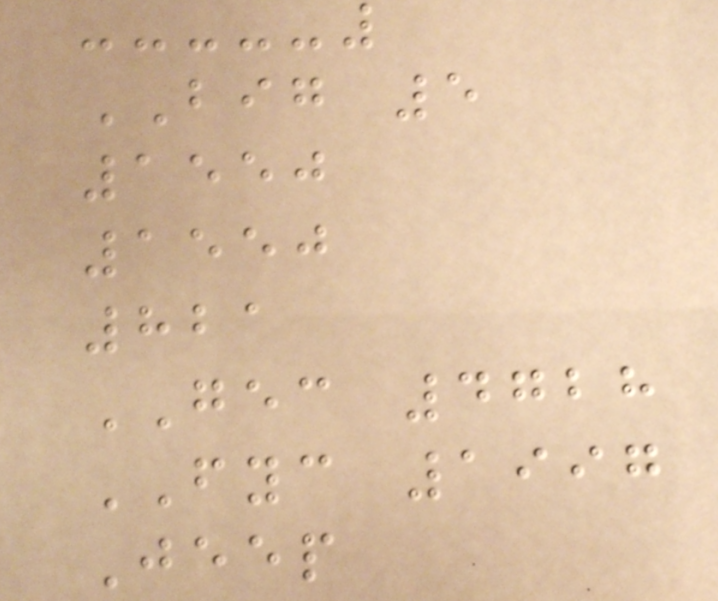BIG 5
1550
1550
821
GEC 4728
FYC 1997
Jeep
